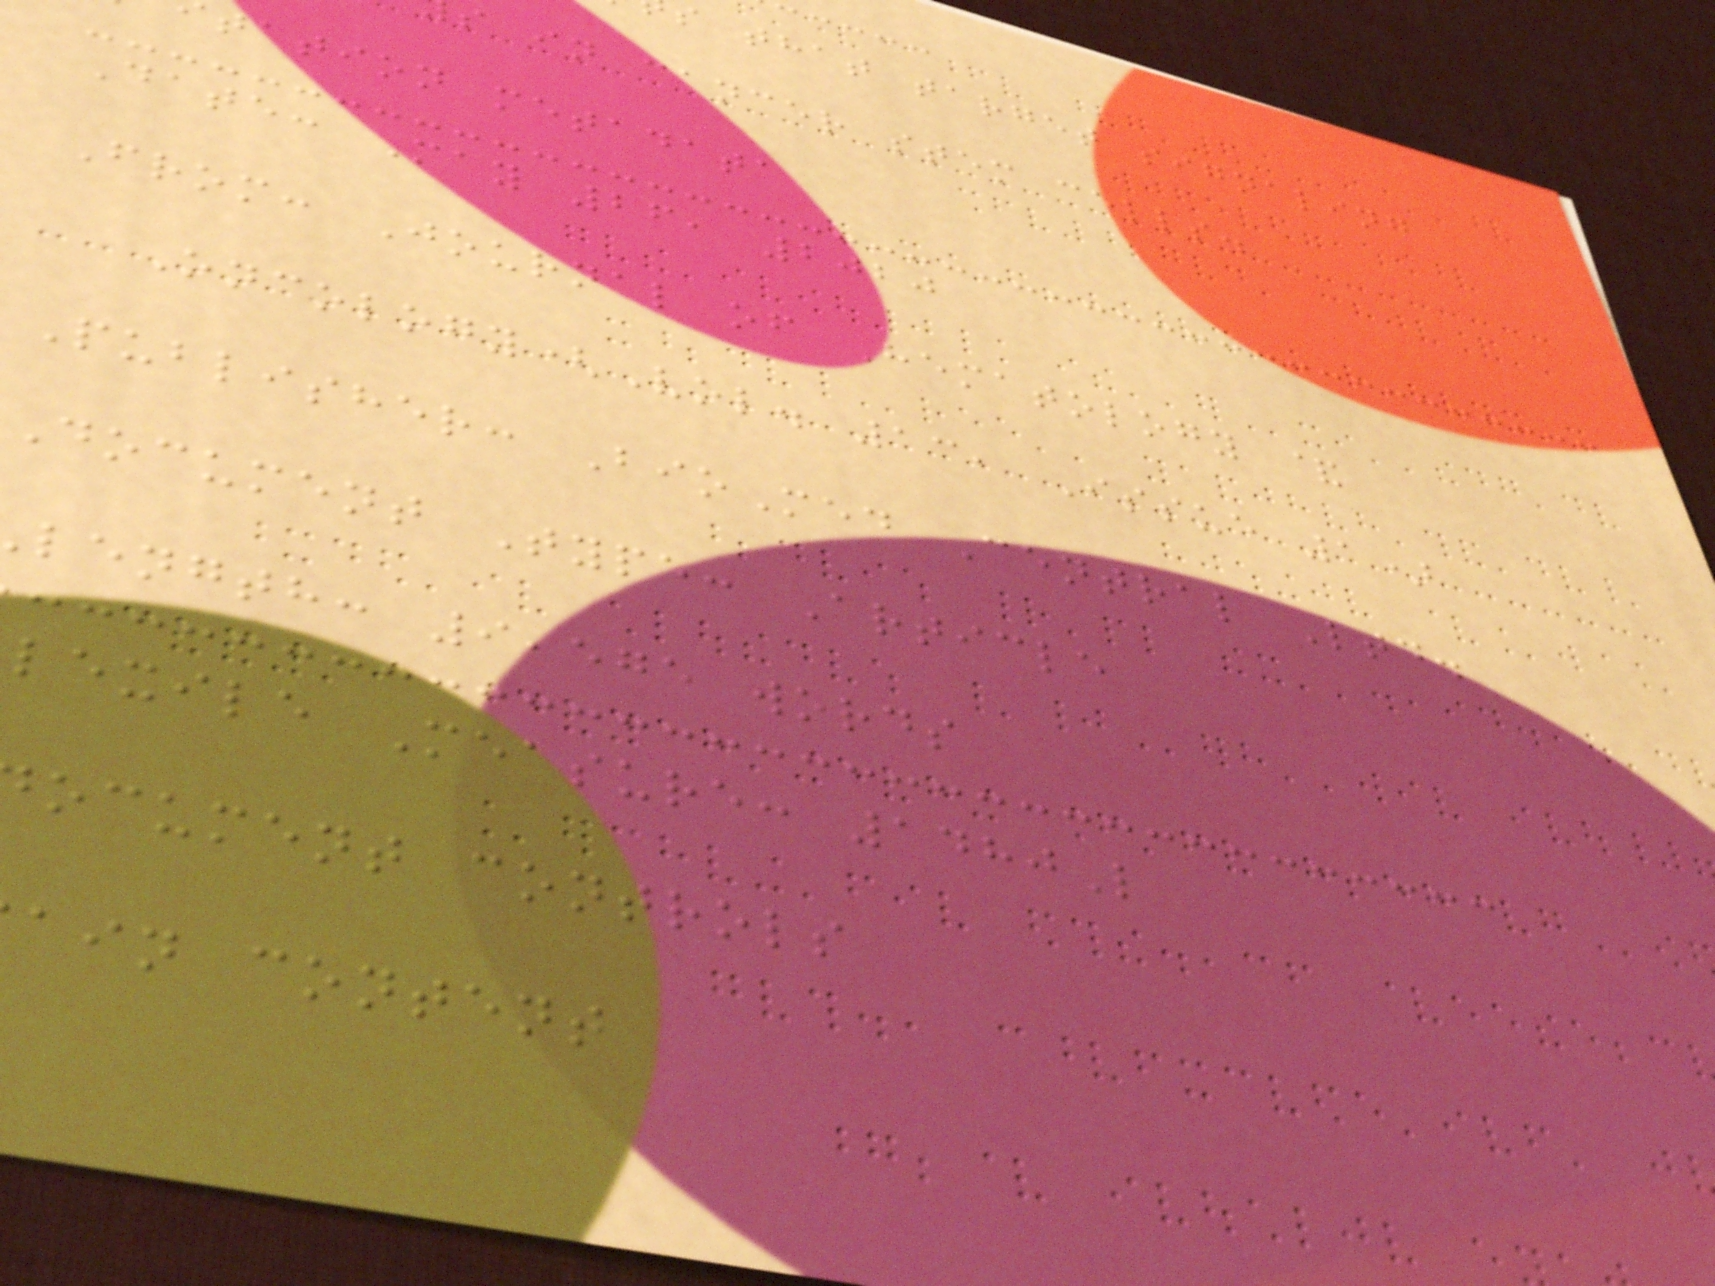s that target signaling
s in cancer stem cells.
tation metadata
Date: May 26, 2020
From: Journal of Hematology &
Oncology(Vol. 13, Issue 1)
Publisher: BioMed Central Ltd.
Document Type: Article
length: 9,575 words
lexile Measure: 1480L
ocument controls
ain content
